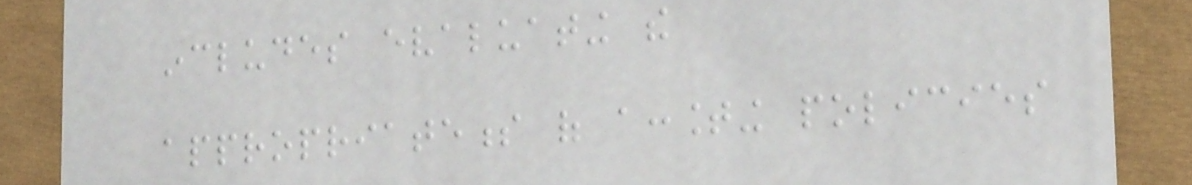includes evaluating the
appropriateness of accounting policies
